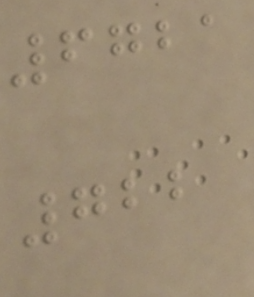6721
722
